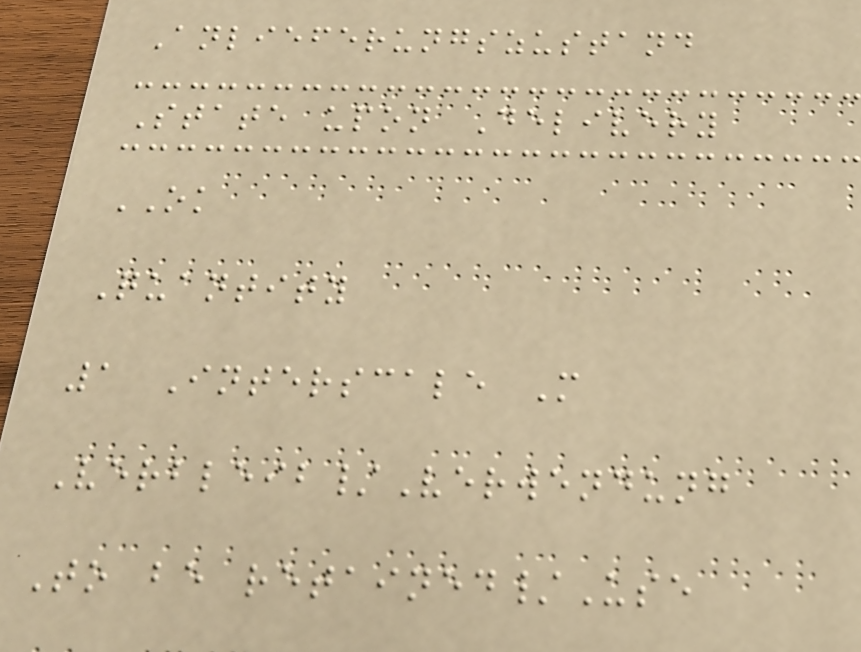Anlieferungszustand
State upon Delivery
OK
Quantity
1 Interscale M
Verbleib/Verwendung
To be retained/Use
